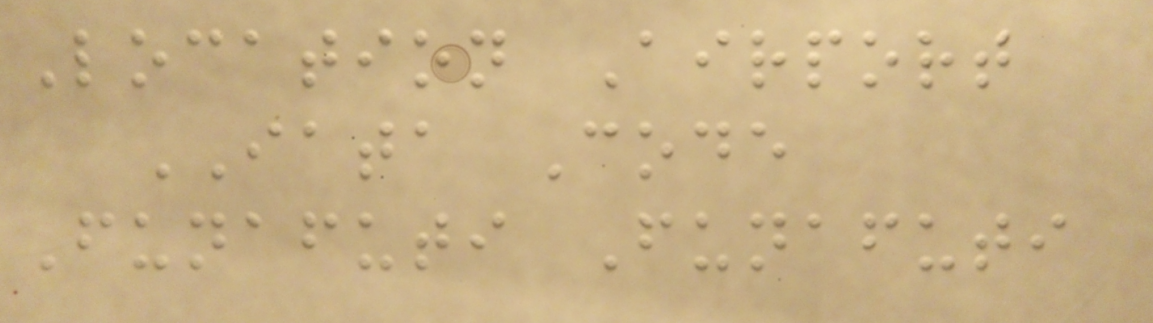Location Airport
IATA Code
Funafuti Funafuti
